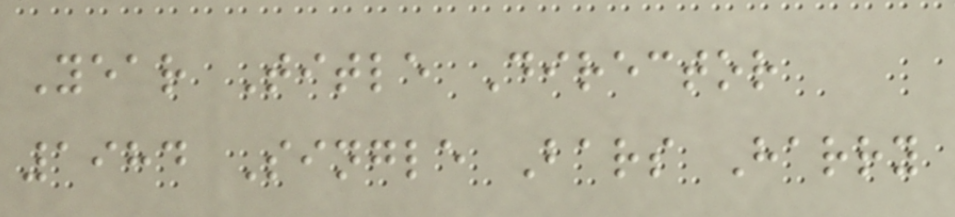Year Title Director
1984 Single Bars Harry
